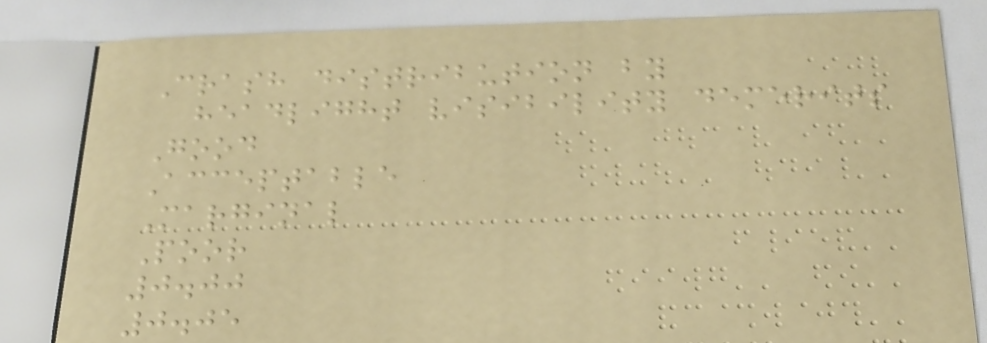Crash distribution by
headlight visibility demerits
Good
Acceptable
Marginal
Poor
0.00
0.05
